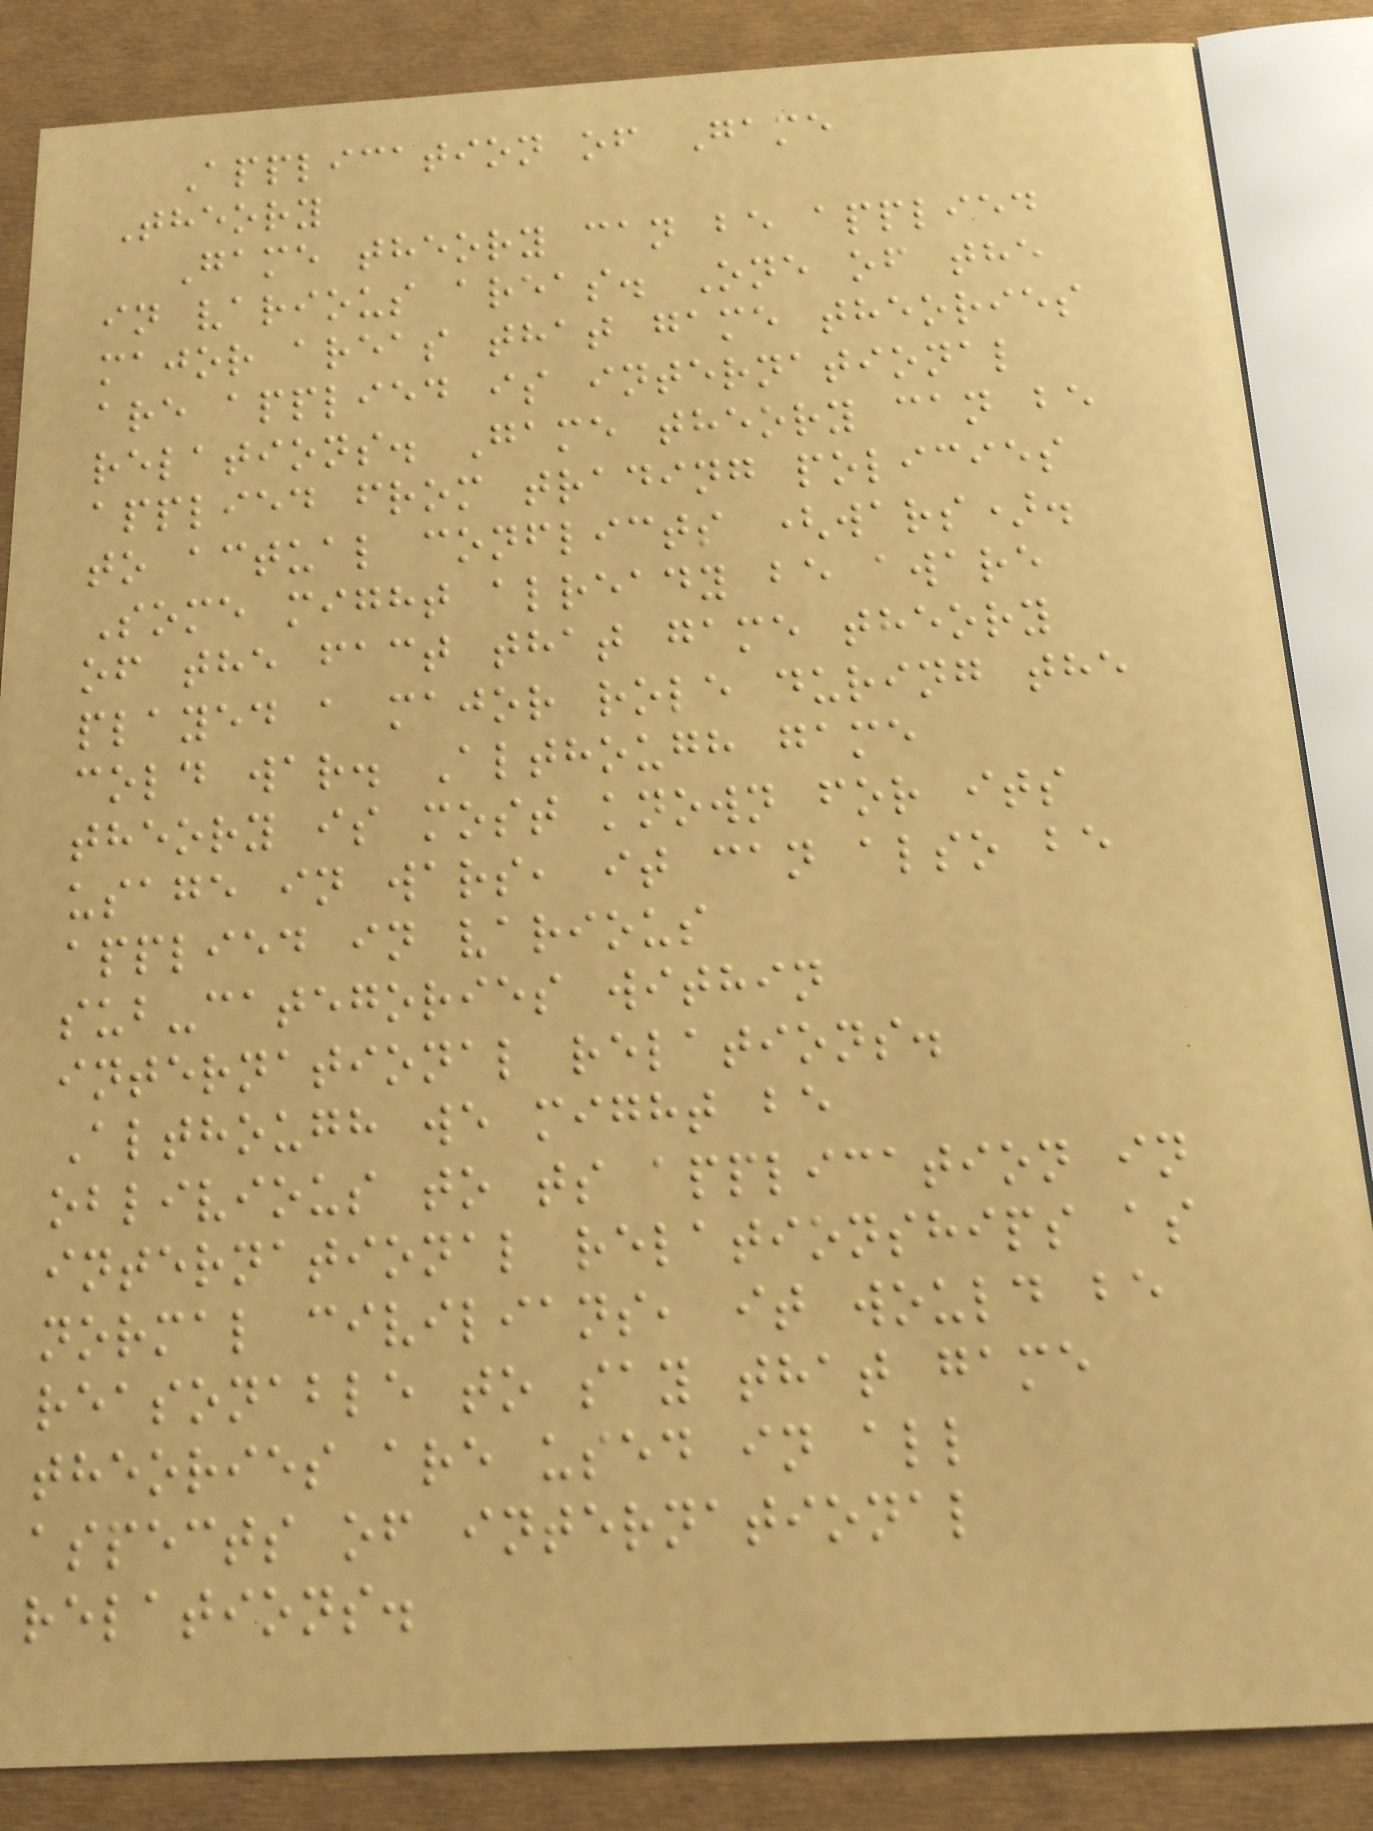Application of Game
Theory
Game theory can be applied
in various areas. One of the
major areas that game theories
are applied is international
relations. Game theory can be
applied from trading policies
to actual conflicts (wars).
Some might already be aware
of the fact that game theory
played a major role during the
cold war. Although game
theory is most known for its
usage in wars, it can also be
applied in various
sub-categories within
international relations.
Although we might be
oblivious to ts application in
international relationships as
normal civilians, it would be
reasonable to say that game
theories are used in all
aspects of international
relations.
